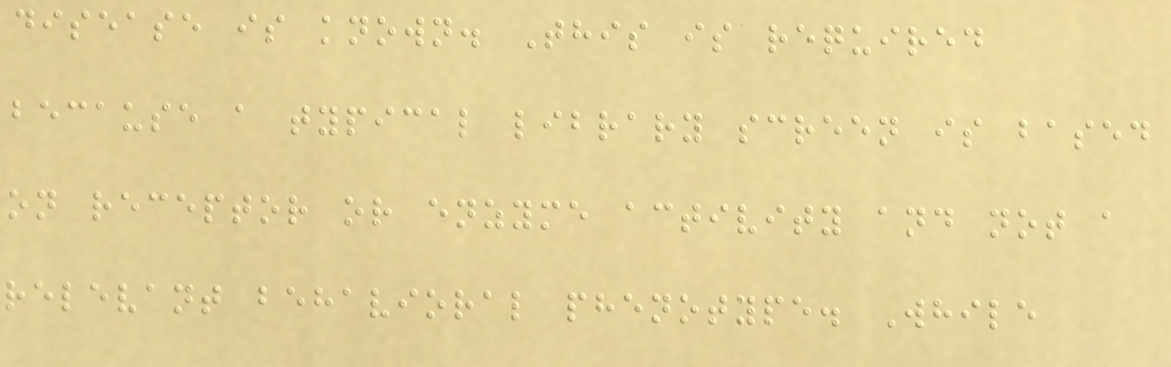disease is known. This is required
because a typical library screen is based
on receptor or enzyme activity and not a
relevant behavioral phenotype. While
